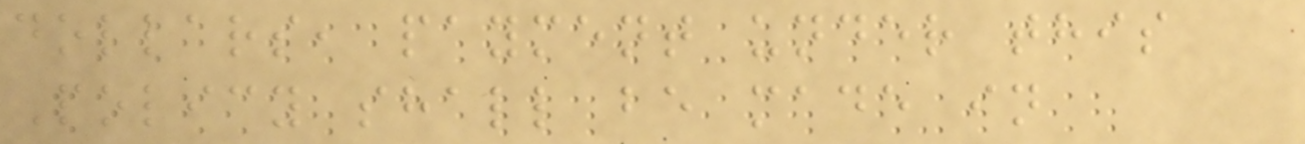dollars, payment under this
Policy shall be made in
